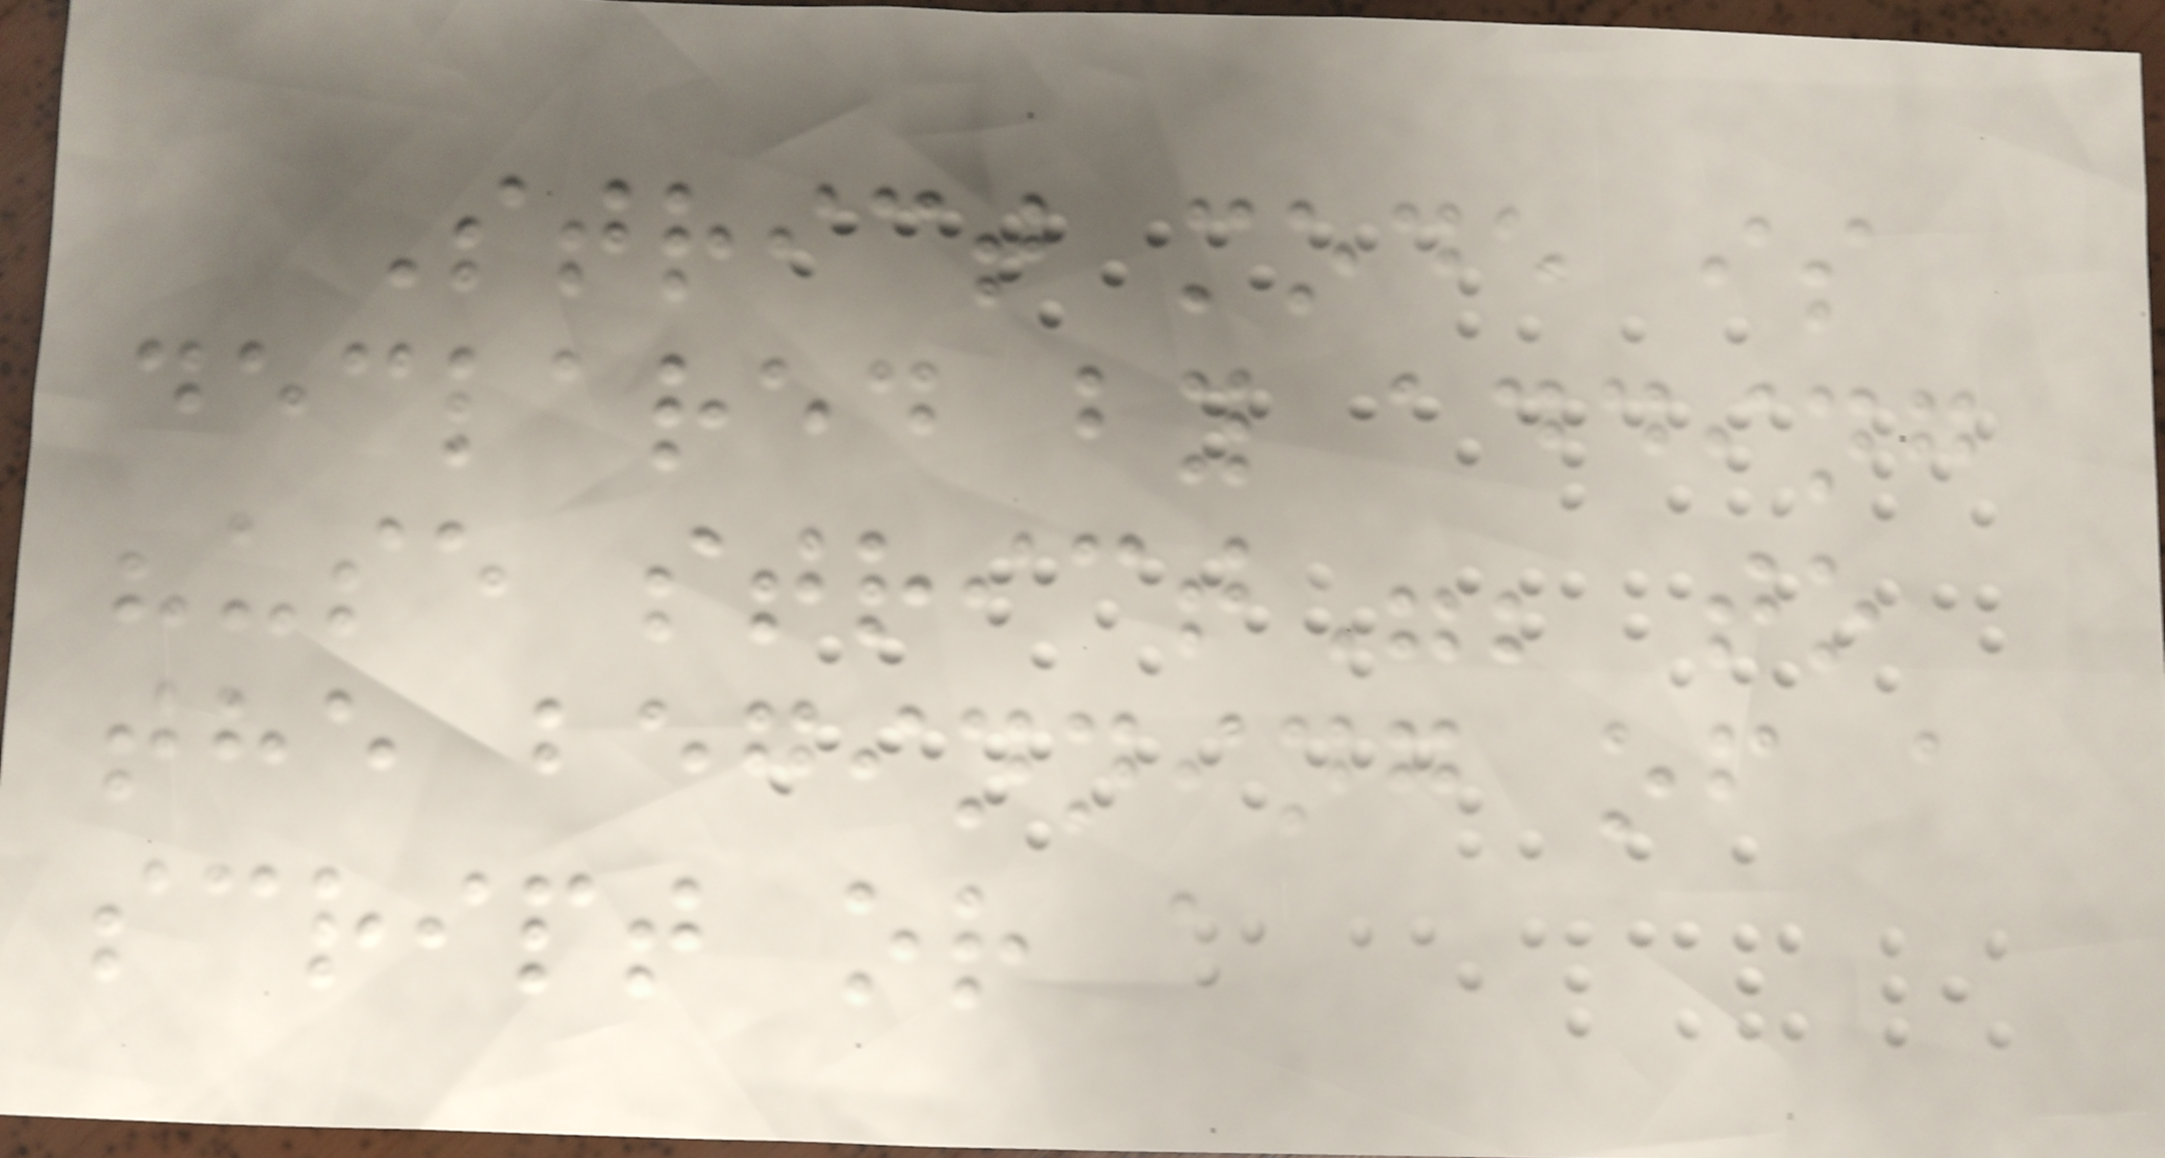Strict mode is
declared by adding
"use strict"; to
the beginning of a
script or a
